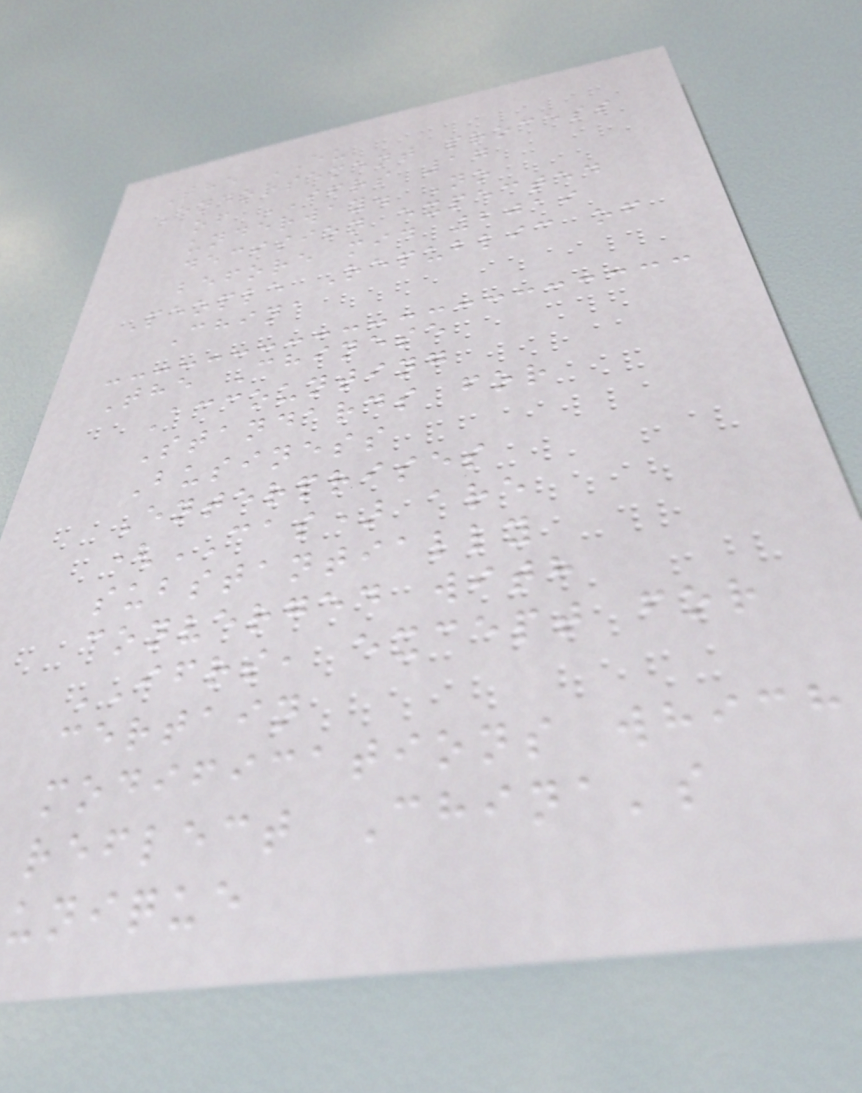The EU
Endorsement process
of IFRS 17
underway. No
decision expected
before mid 2019
People Republic of
China
The Chinese
Accounting
Standards for
Business
Enterprises
(CAS) are
substantially
converged with
IFRS, except for
certain
modifications which
reflect China's
unique
